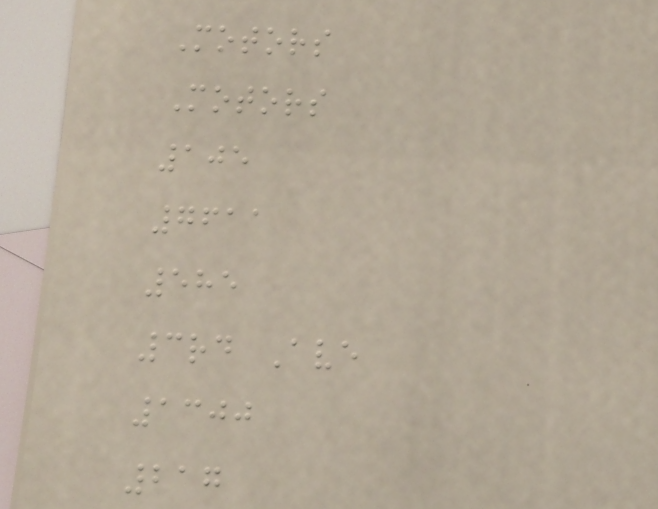Motors
Motors
105
7611
585
3rd Ave
1300
217
